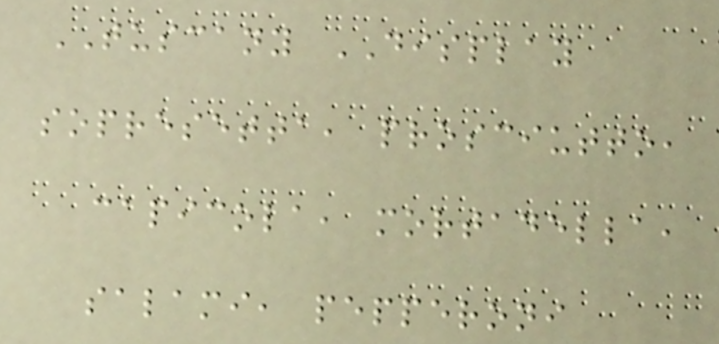TUSCANY DISPLAY
sopresetta, prosciutto,
capicola, mortadella,
salami, pepperoni
